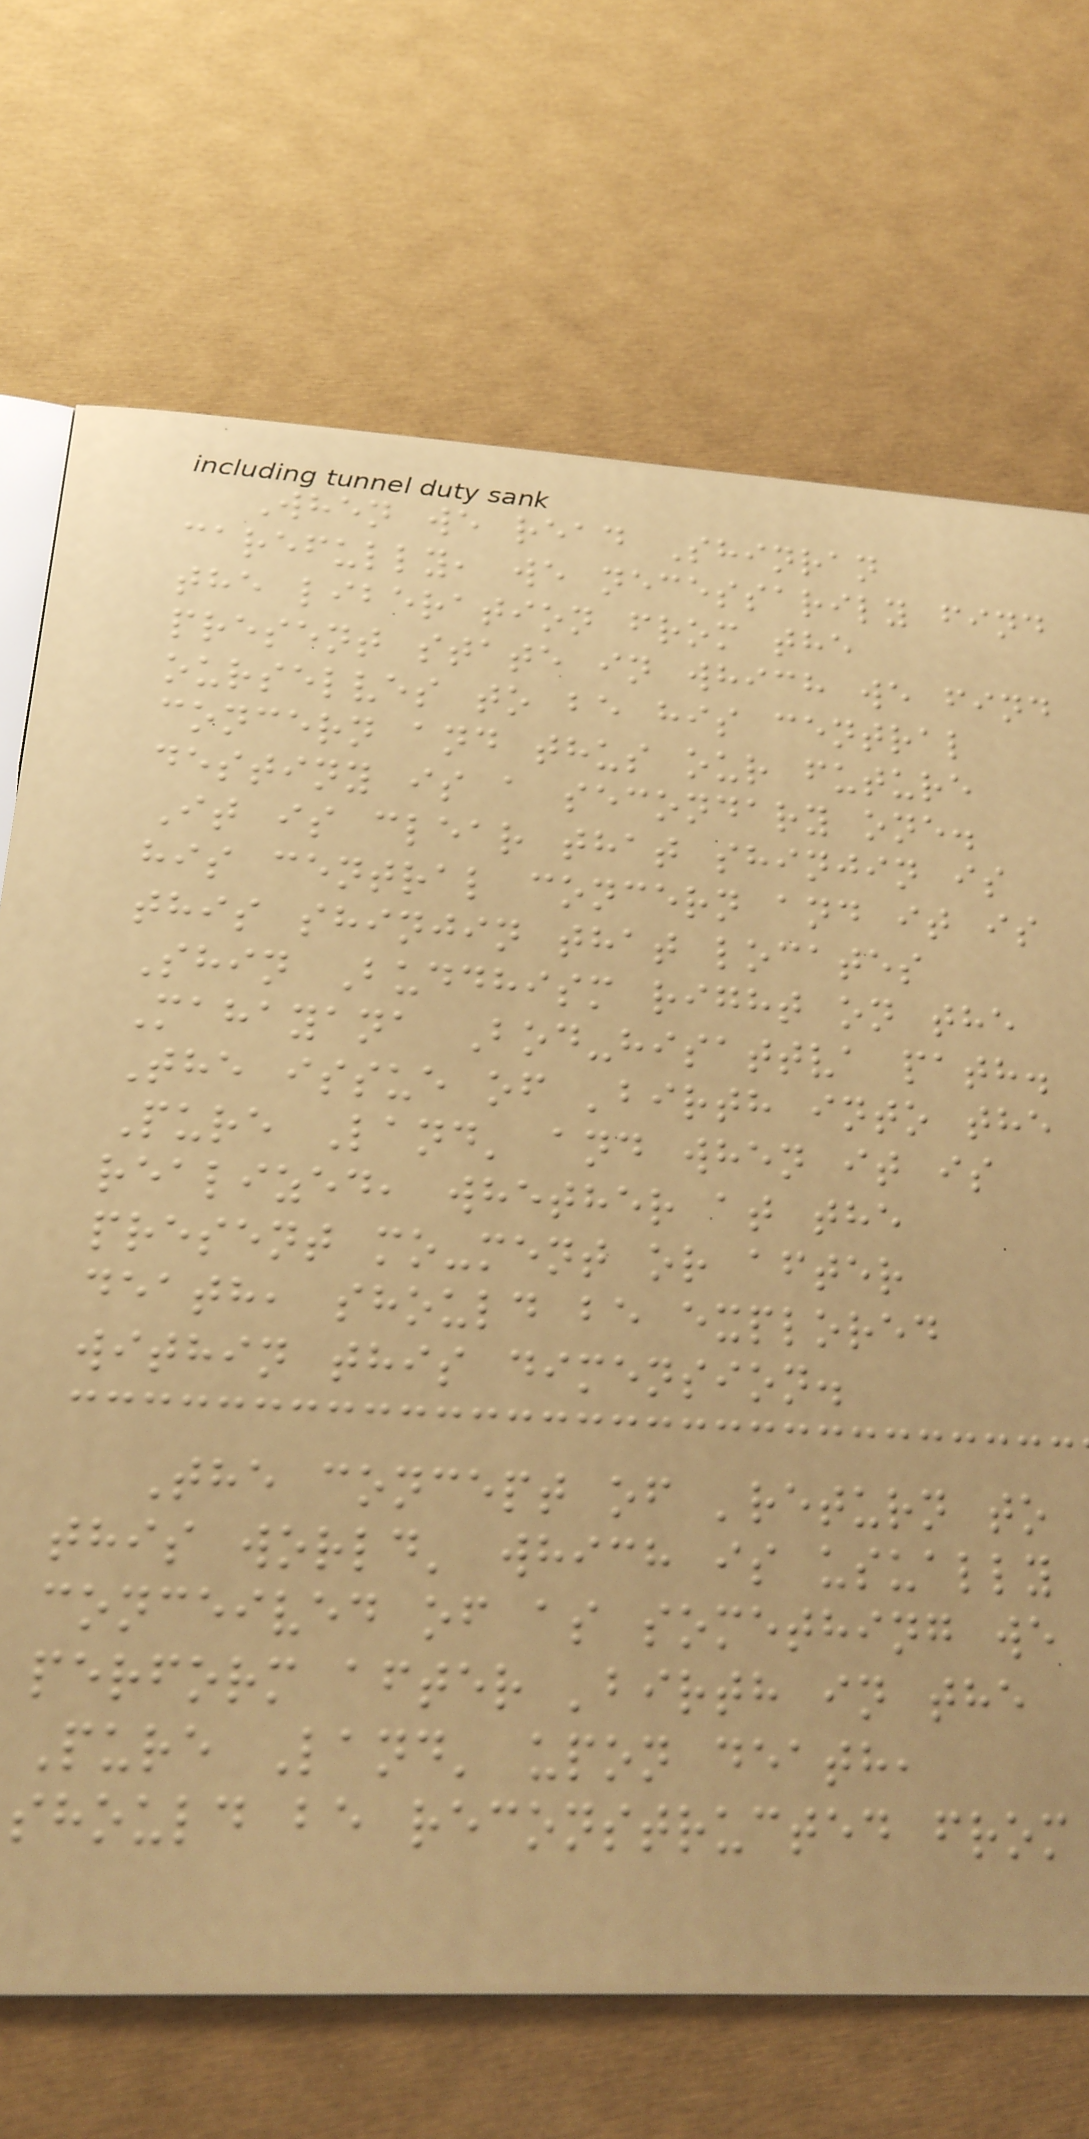When we read Shinran
carefully, we necessarily find
the liberation from the
present state in which we find
ourselves to be his central
concern and thus our future
destiny is a secondary one.
It is clear that shinjin is
his central concern and it is
this shinjin that locates
Shin Buddhism right on the
Mahayana Bod-hisattva path.
The issue of 'birth into the
Pure Land' and when it is
realized, whether at the
present mo-ment or after
death, should be explored
within this dimension.
The concept of 'return to
this world' which is usually
conceived of as something we
perform after 'birth in the
Pure Land' upon death,
should be reconstructed from
